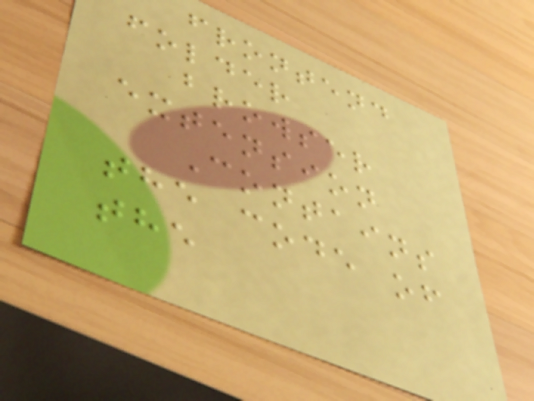frontend
folder
browser
extension
Contains
the code of
the
